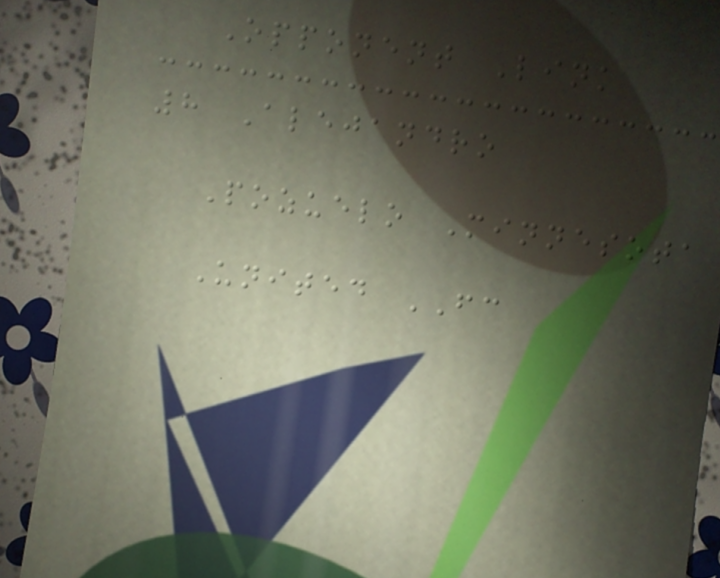Opponent Link
8 Alejandro
Pozuelo Minnesota
United FC
